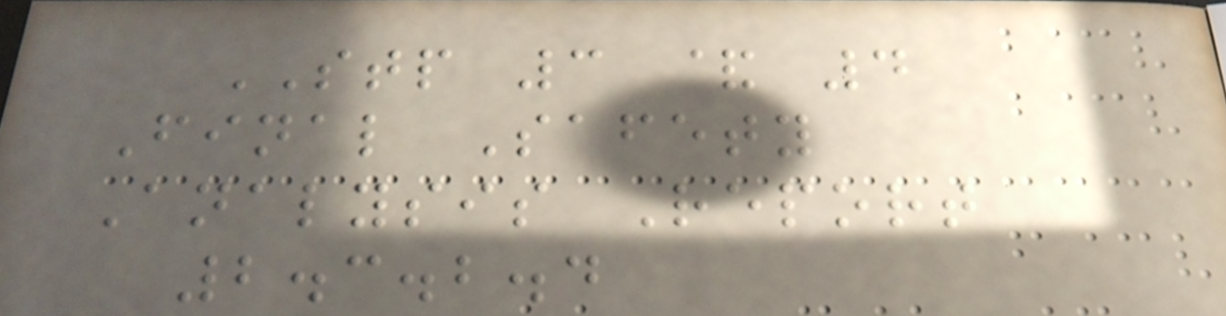STP 3 & 4
Final Safety
Analysis Report
2.3.2.4
